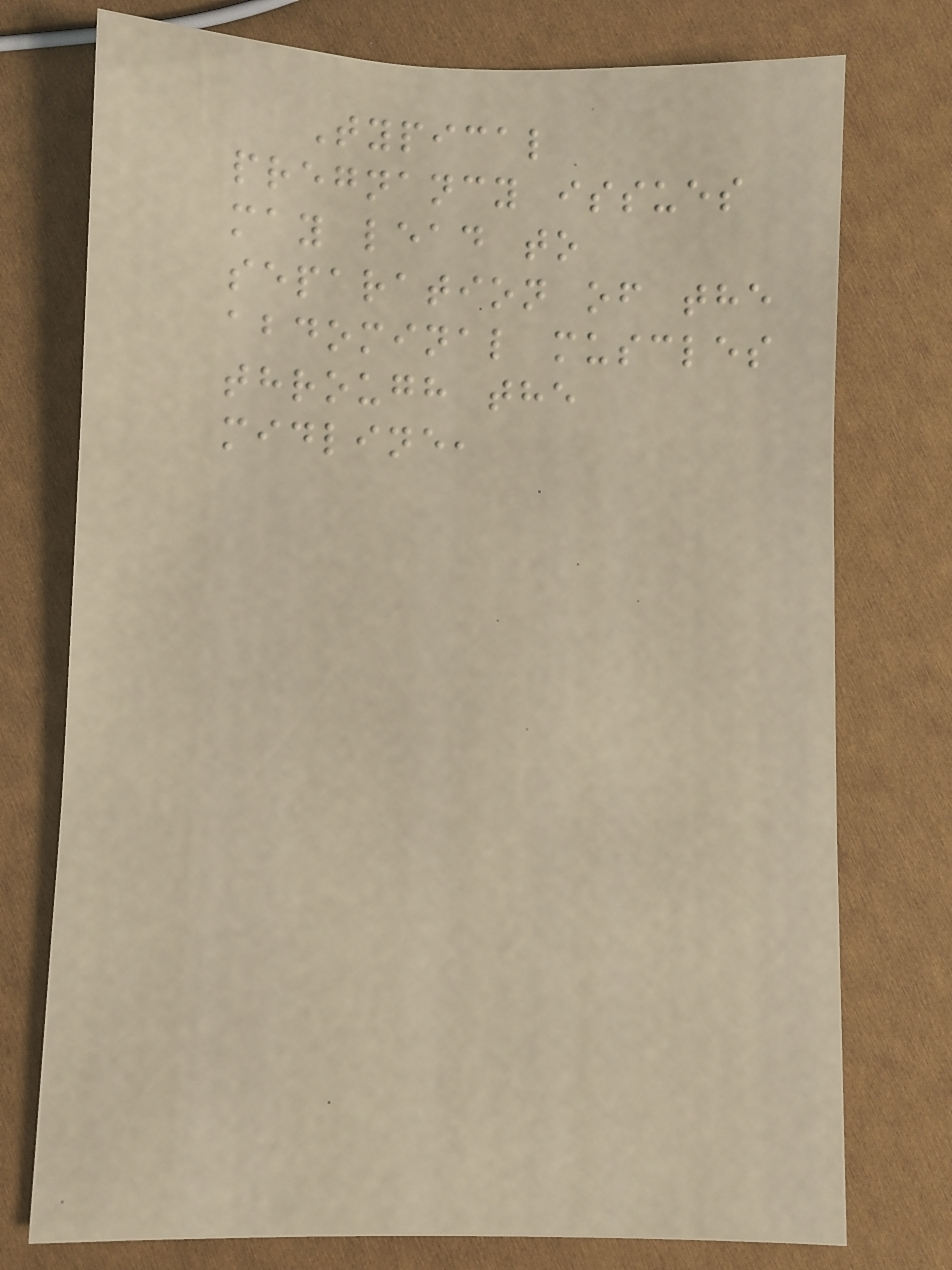Typical
pregnancy issues
may lead to
separation of the
abdominal muscles
through the
midline,
